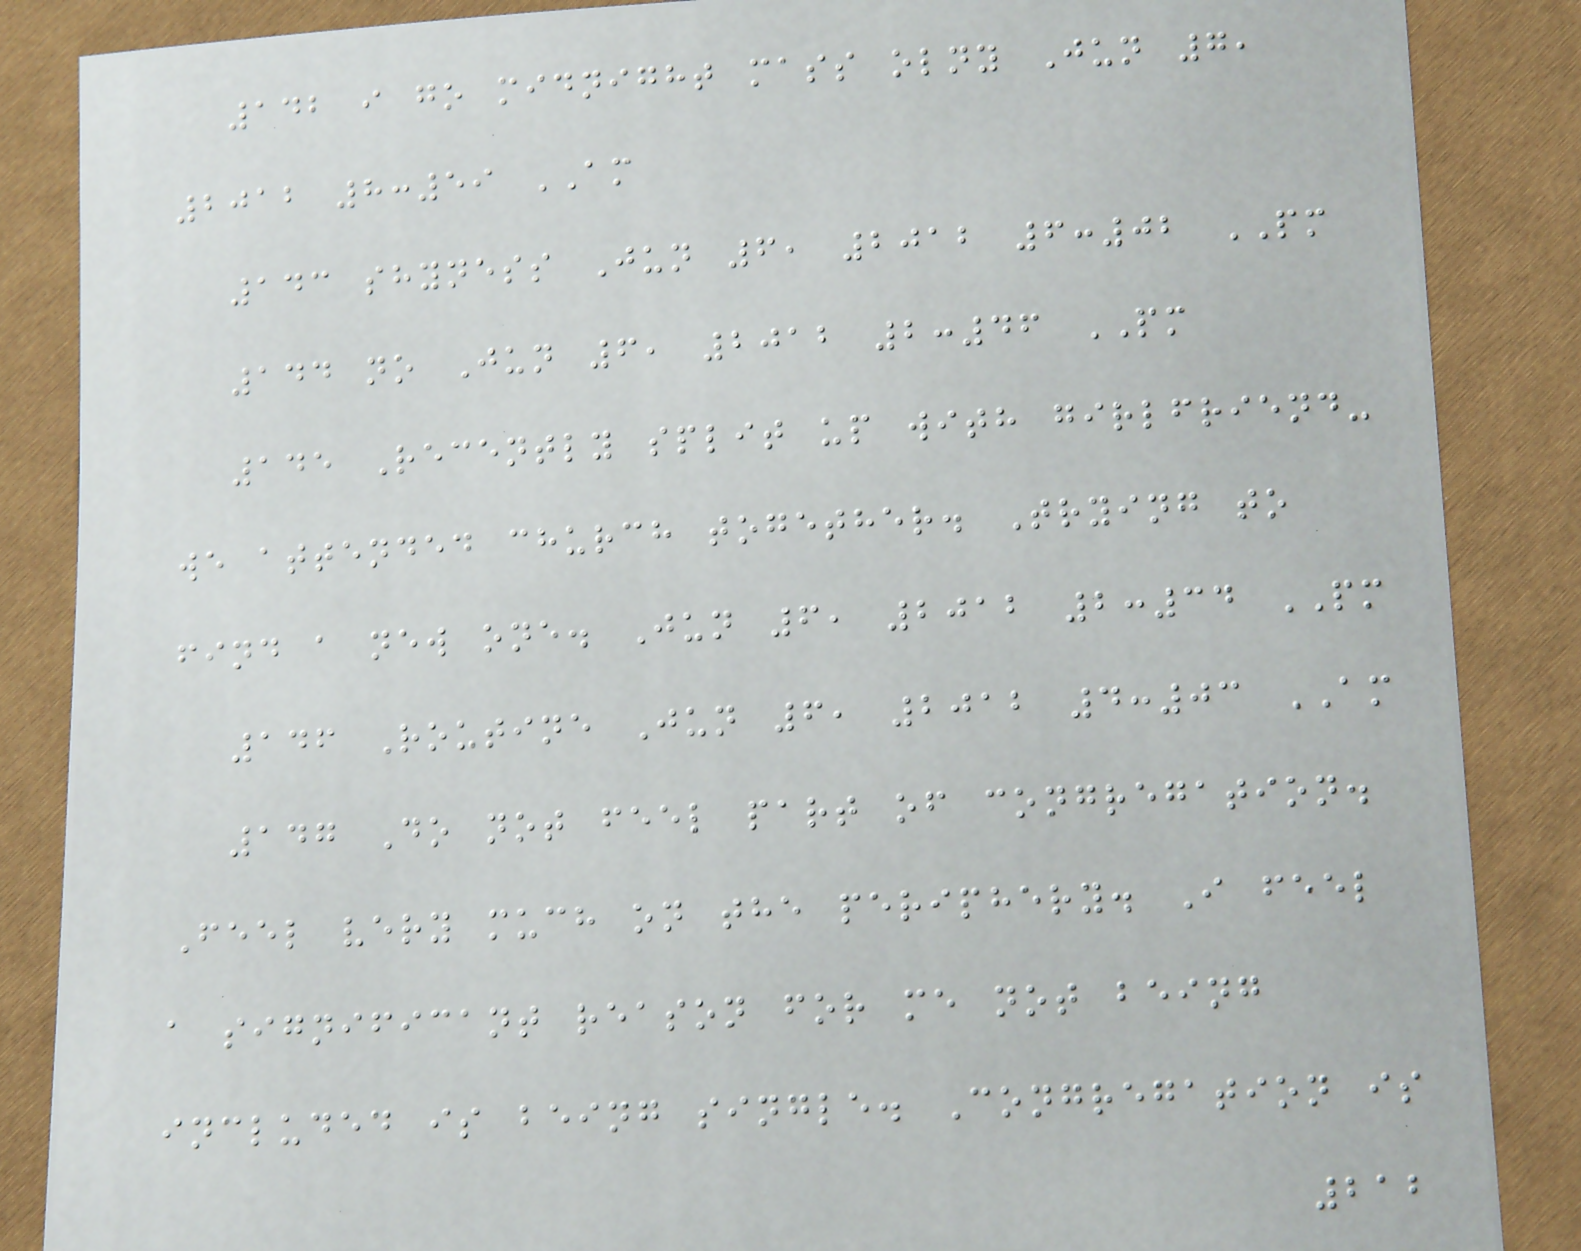142 i go midnight mass olny Jun 7,
2012 8:59 AM
143 shyness Jun 6, 2012 6:02 PM
144 no Jun 6, 2012 2:46 PM
145 Recently split up with girlfriend-
we attended church together. Trying to
find a new one. Jun 6, 2012 2:34 PM
146 Routine Jun 6, 2012 4:03 AM
147 Do not feel part of congregation.
Feel very much on the periphery. I feel
a significant reason for me not being
included is being single. Congregation is
212
